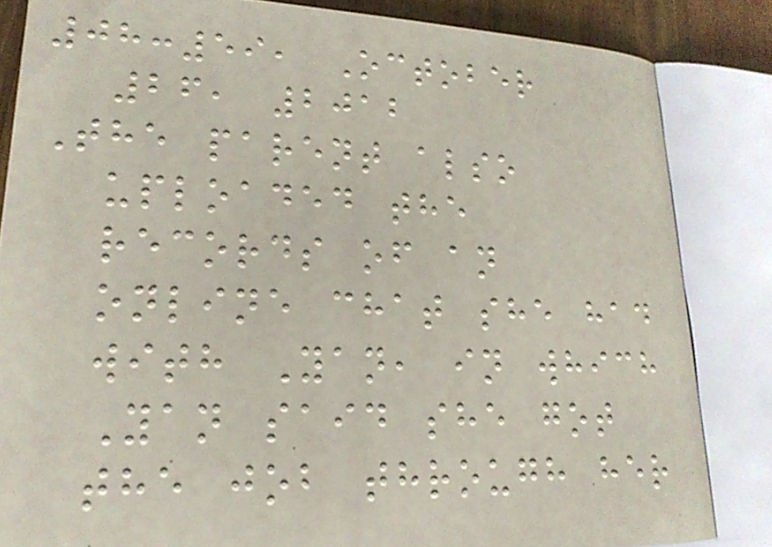08:59, October
26, 2012
The parent also
uploaded the
records of an
online chat she had
with Yan, in which
Yan said she got
the job through her
